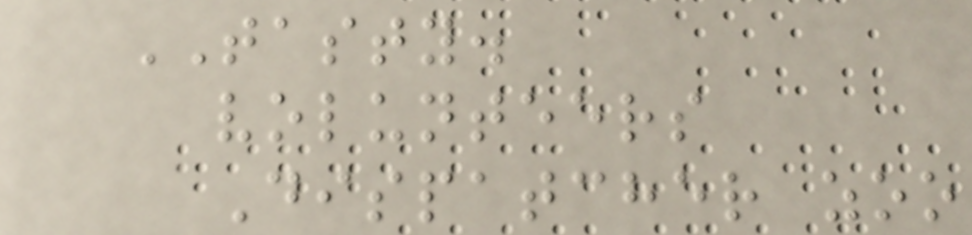TASTY.
volunteers
Dispatcher zoo
